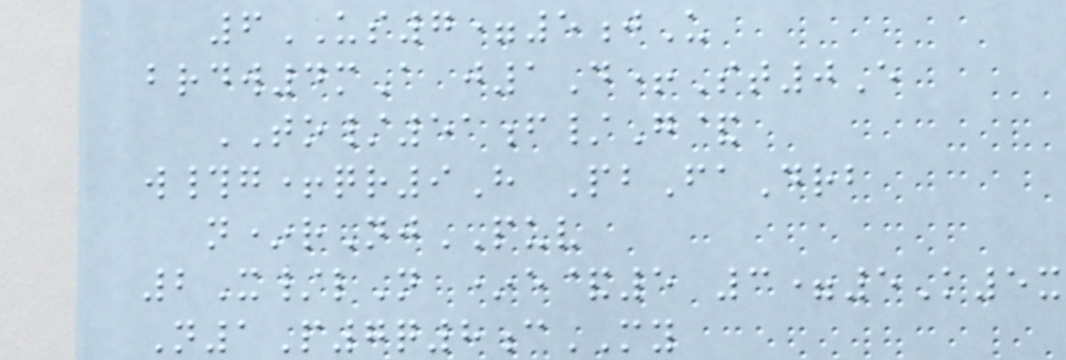6US7=5jU
brdw4mA j1D+St0E
TO/51f/G&
w#g+qr9H PbFaDrb
n*rNjPUV
2X/lN *e&5 3=5K5x
N1P7q8cMY
